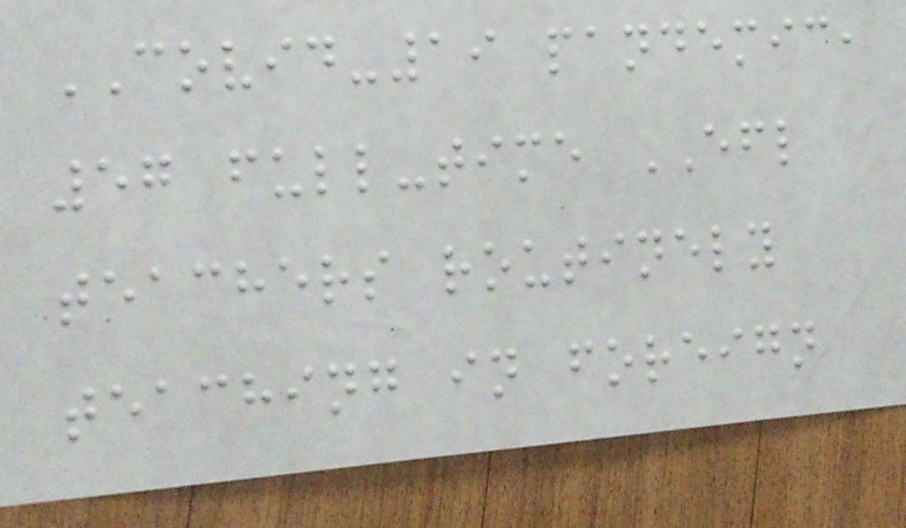COVID-19 pandemic,
57 full-time EFL
teachers routinely
teaching in foreign
